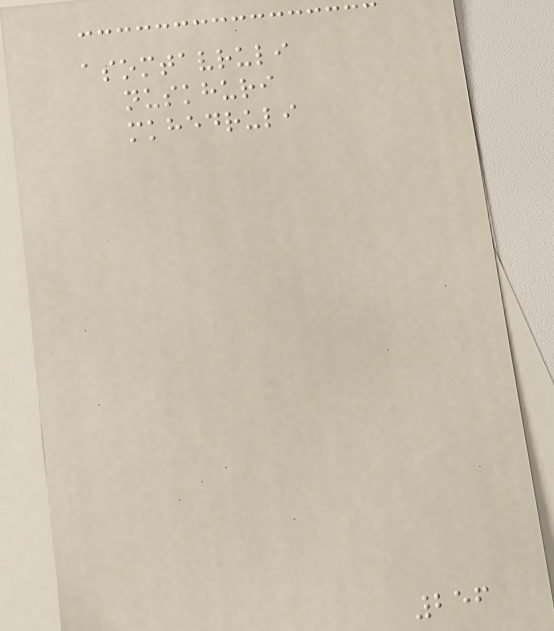asomtavruli
nuskhuri
mkhedruli
256
